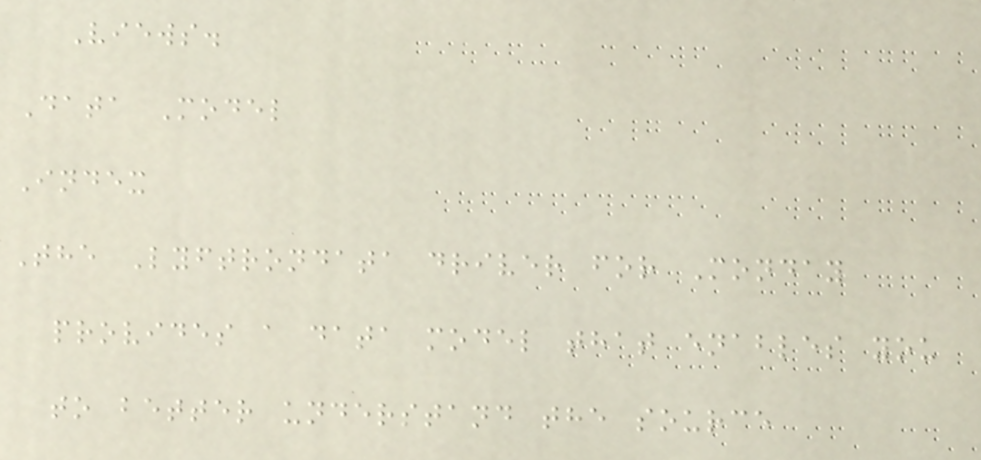Views.
Data Model
Index
The Lyftrondata driver for Monday
provides a data model that enables you
to better understand the source
